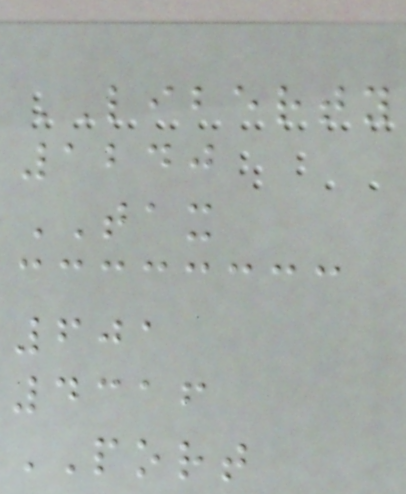LIBERTY
1240
TAX
601
4316
PORT
